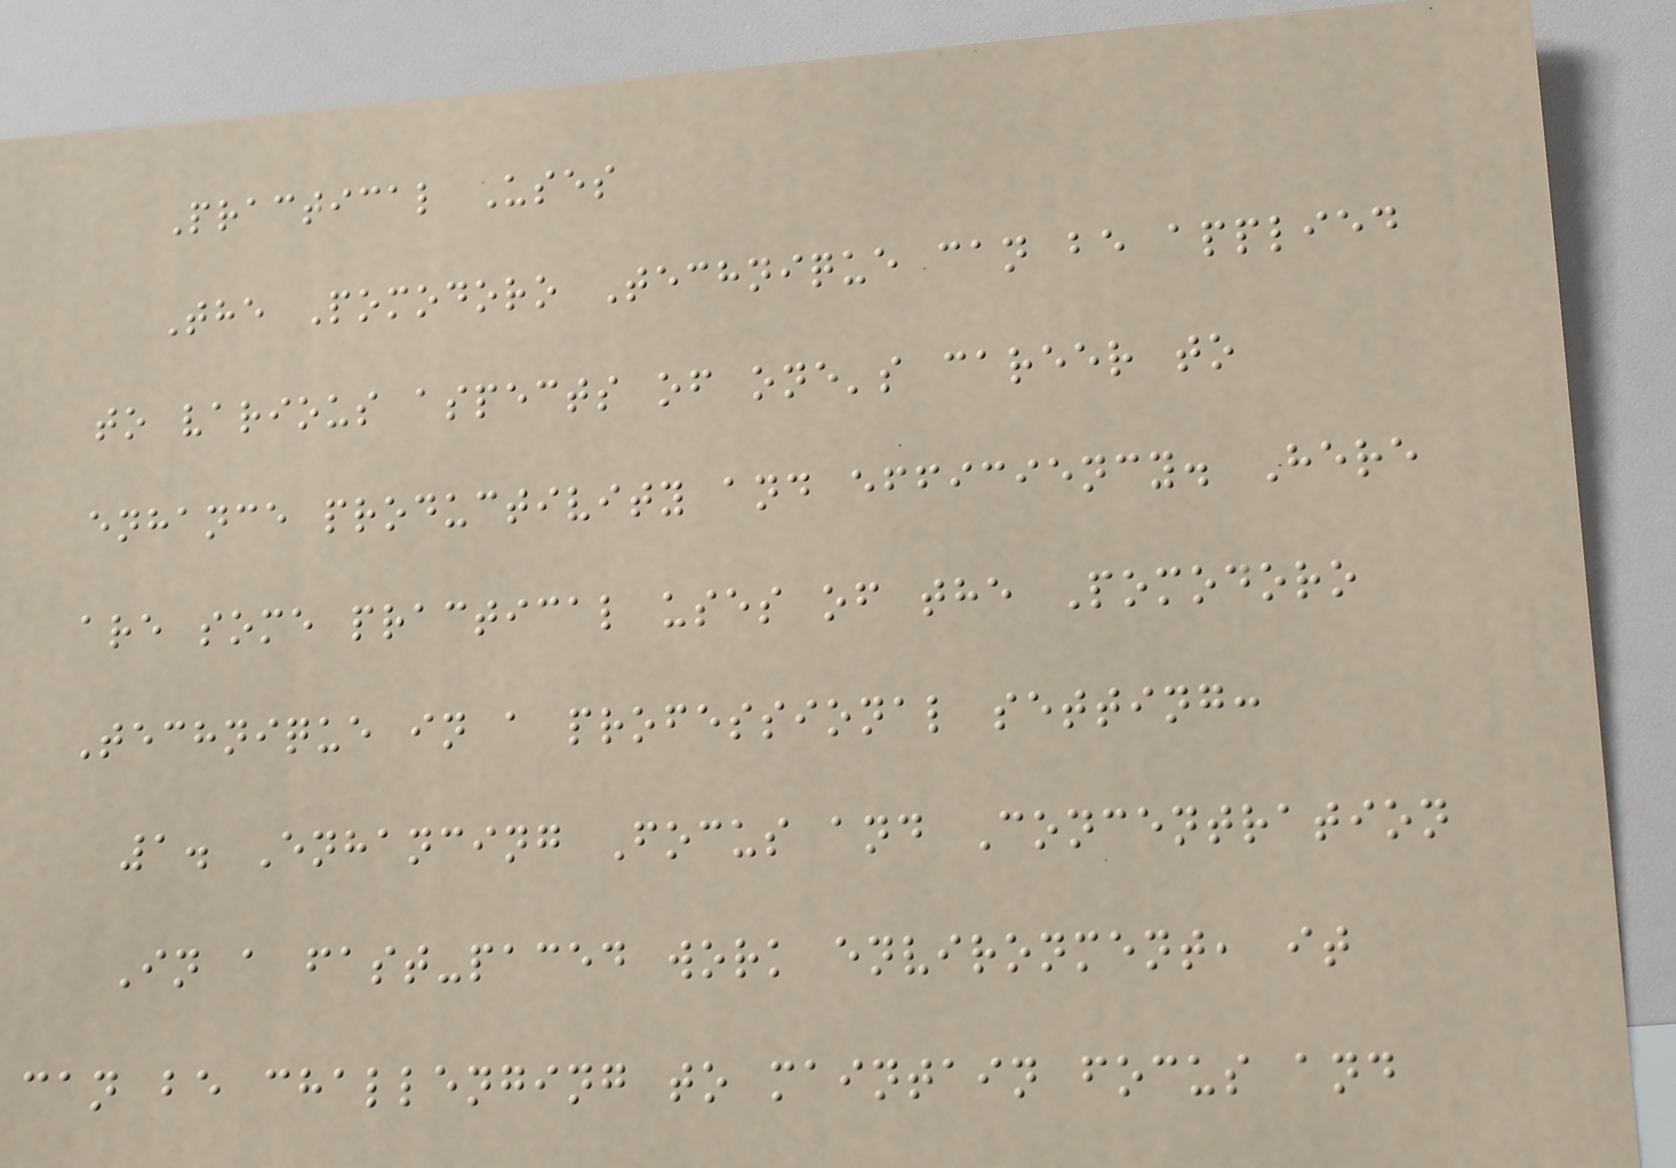Practical Uses
The Pomodoro Technique can be applied
to various aspects of one's career to
enhance productivity and efficiency. Here
are some practical uses of the Pomodoro
Technique in a professional setting:
1. Enhancing Focus and Concentration
In a fast-paced work environment, it
can be challenging to maintain focus and
